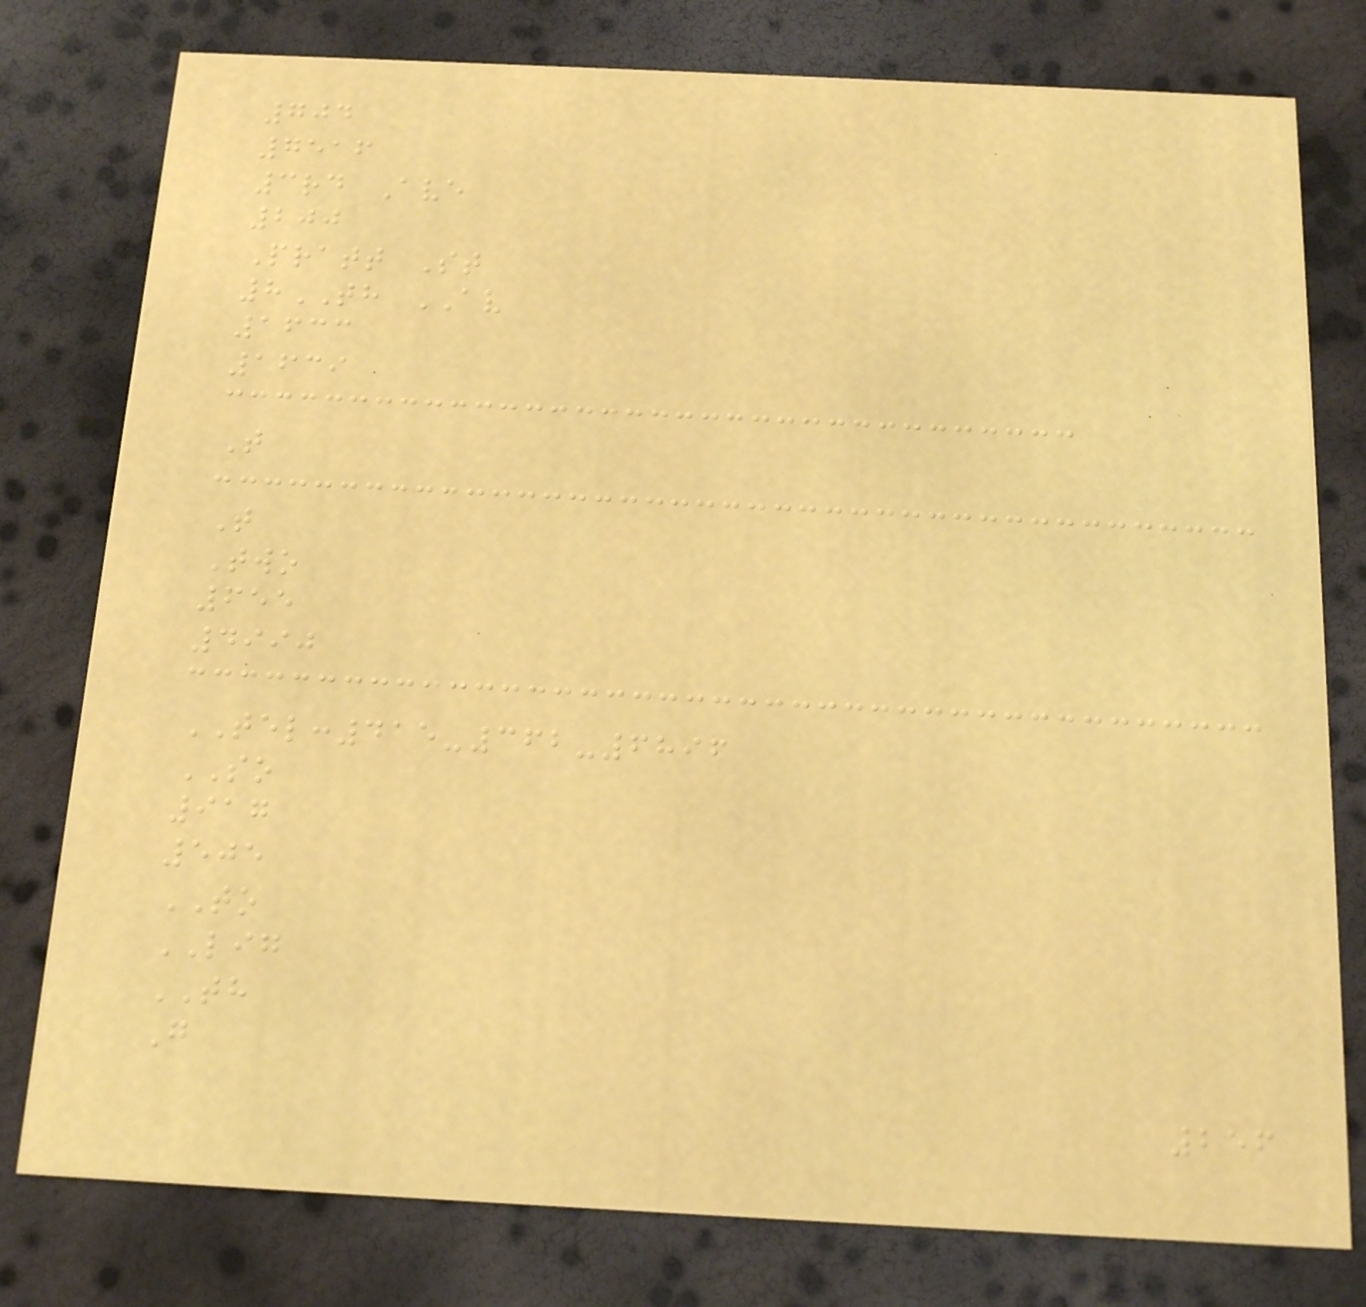704
7516
3rd Ave
200
Pratt St
8TH AV
1633
1639
T
T
Two
655
4990
TEL:415-362-6896
SO
917
505
TO
LIG
TH
G
256
